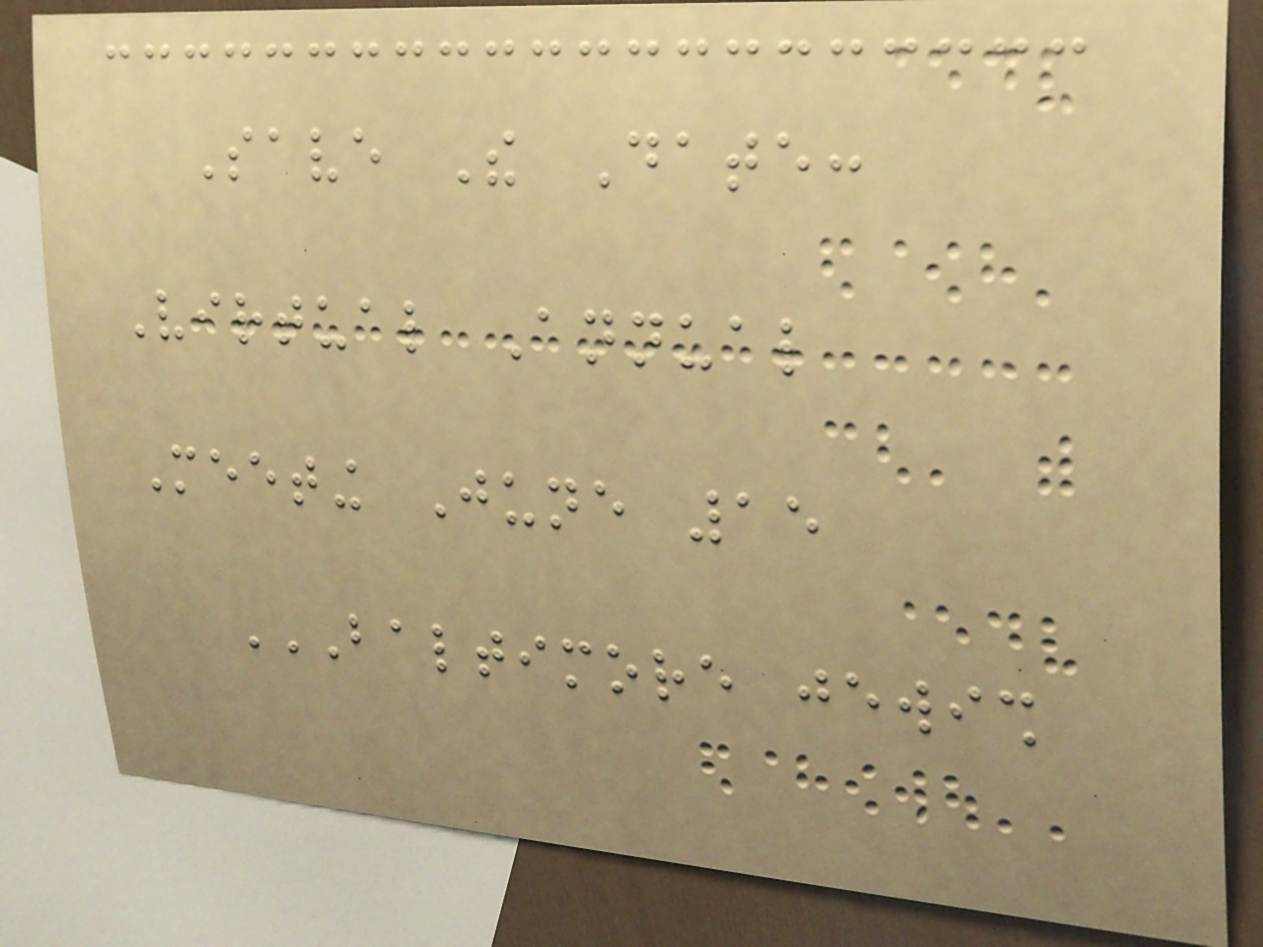Save The Date:
Virtual Annual
Meeting June 15
BALTIMORE JEWISH
